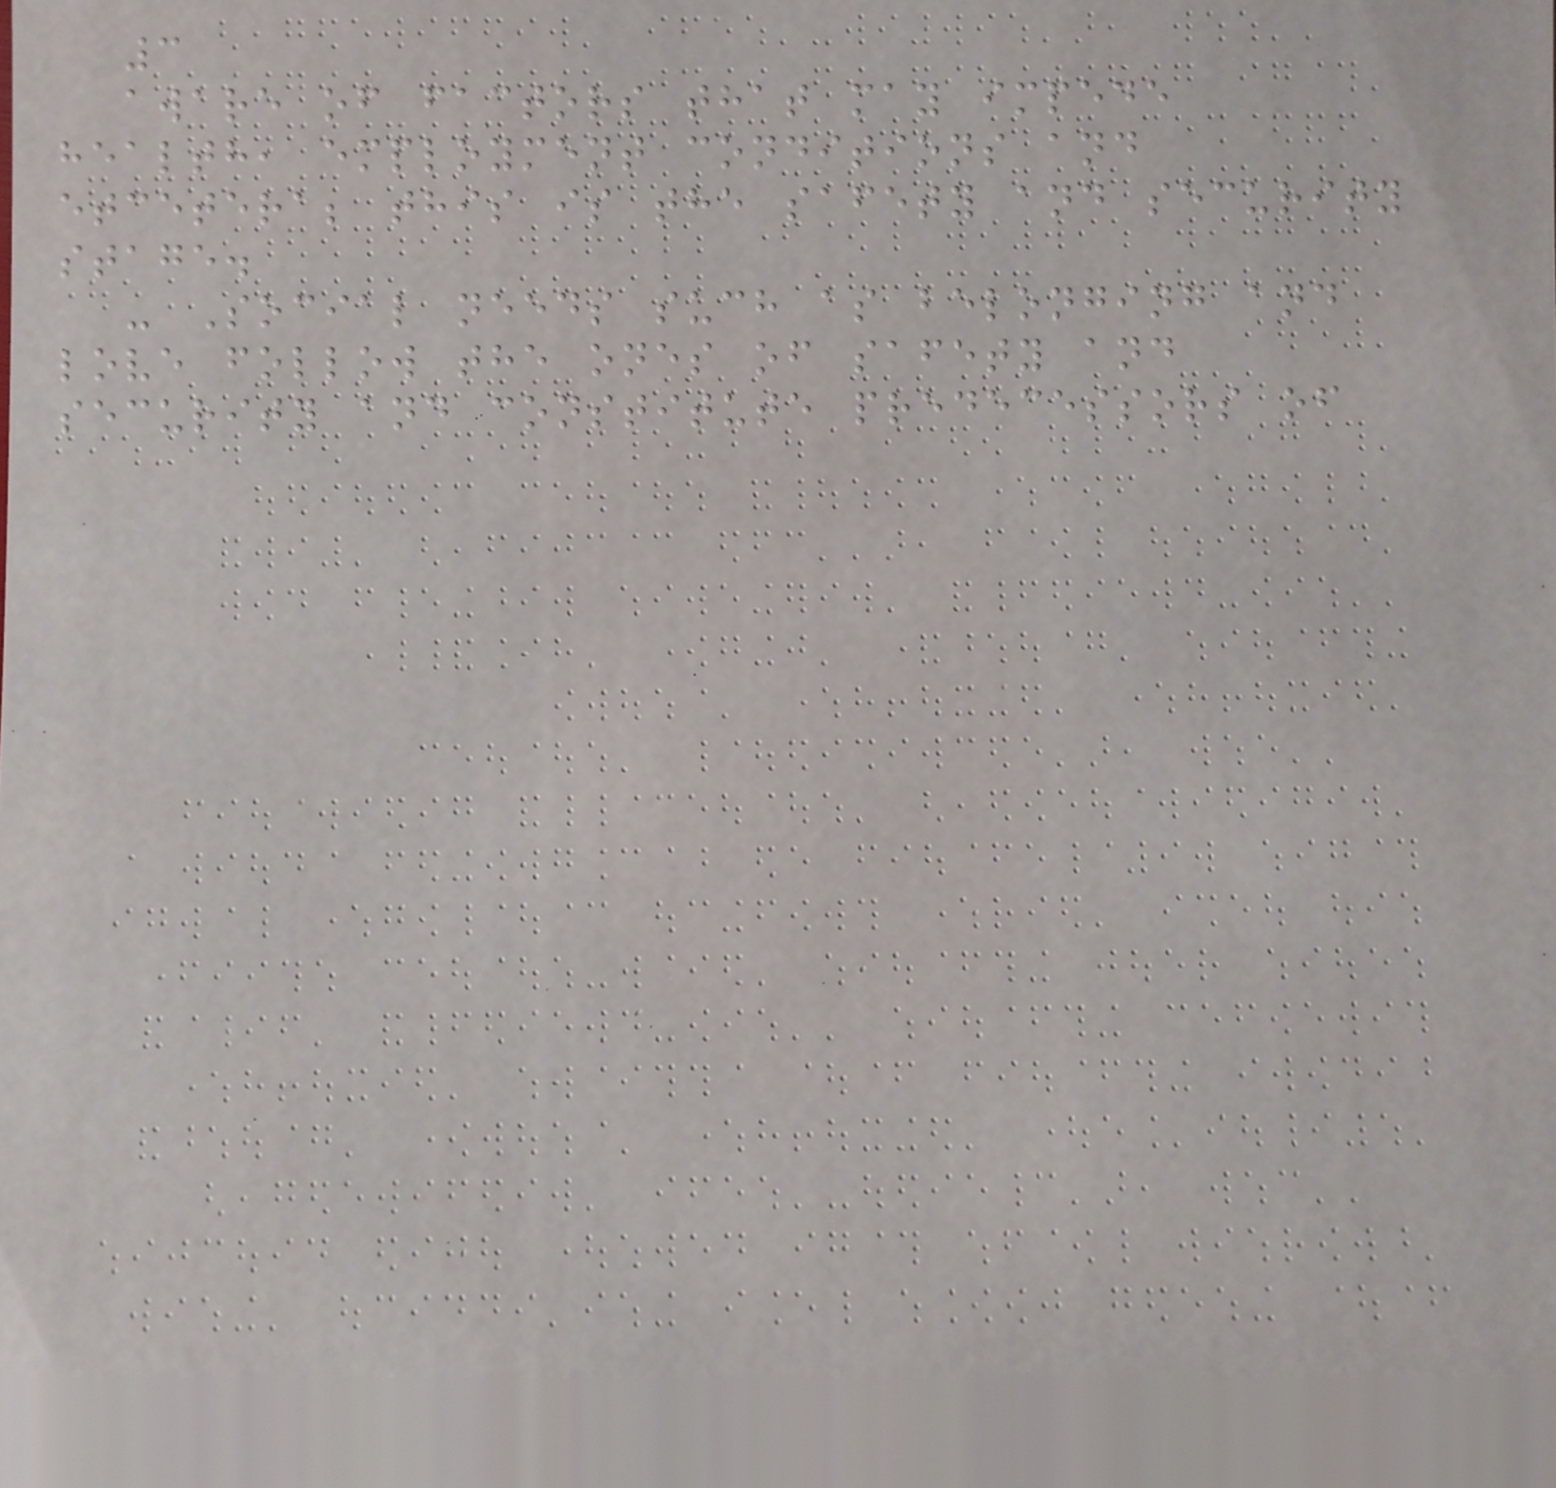3
aware of factors that may impede
health, employment conditions and
etcetera; this is the safety and security
stage.
- Social needs such as belonging and
love follow the ones of safety and
security and constitute predecessors of
